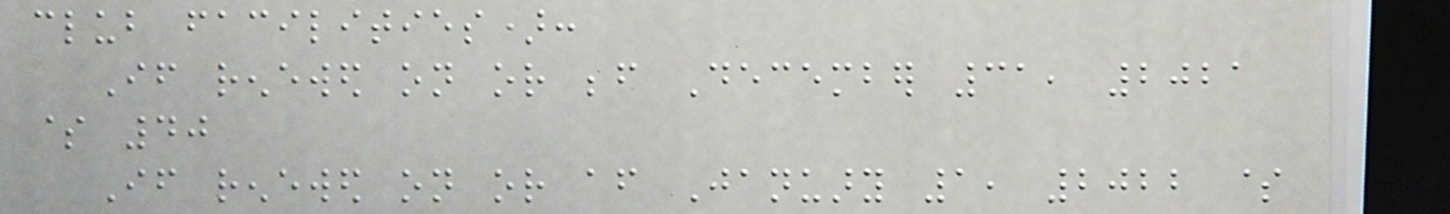club facilities):
If renewed on or before December 31, 2021
$ 40
If renewed on or after January 1, 2022 $
